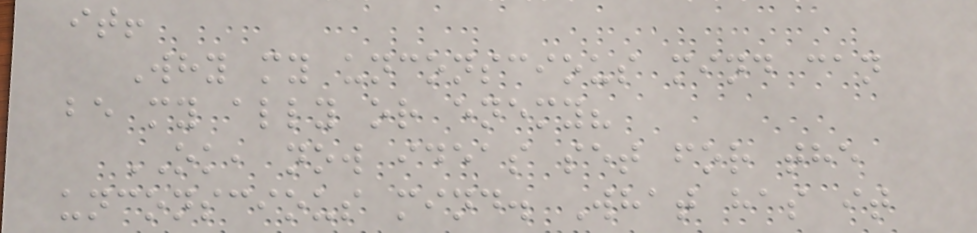it!
Why my unconscious mind can
be my ally or enemy?
OK, now ideas set for the
unconscious mind. What has it
